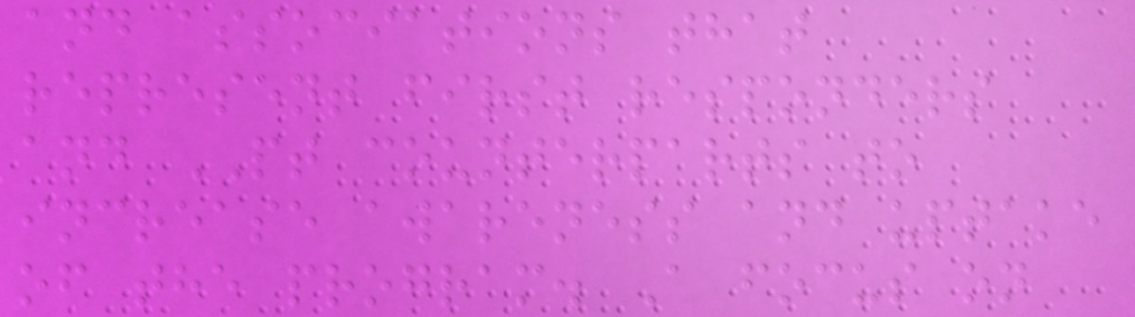and associations that
represent first responders
and PT counterparts to
increase awareness and uptake
of the program. A focus on
